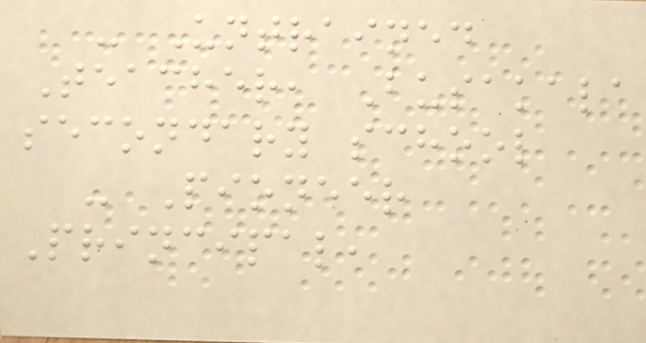- Untrained
Teacher, Busakala
secondary school
- Pioneer
Principal,
